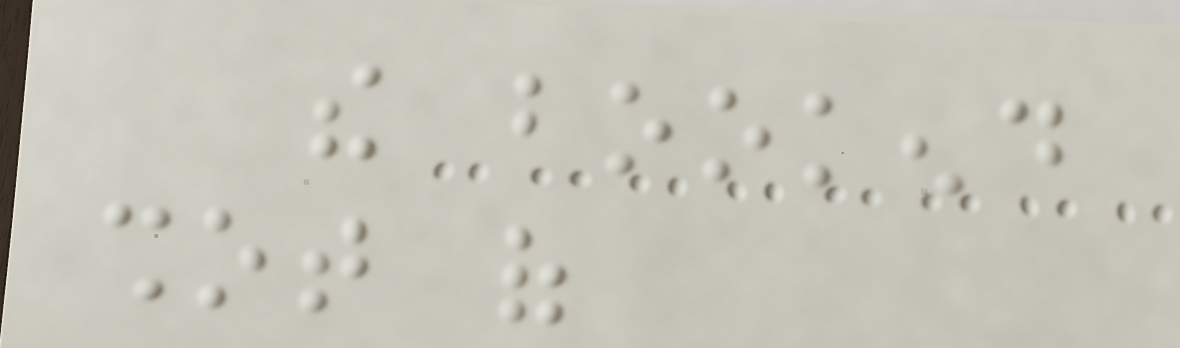the bookend
shot of
